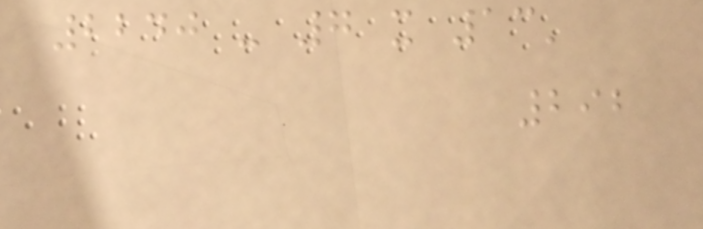2240 - 7 x 13'
292
